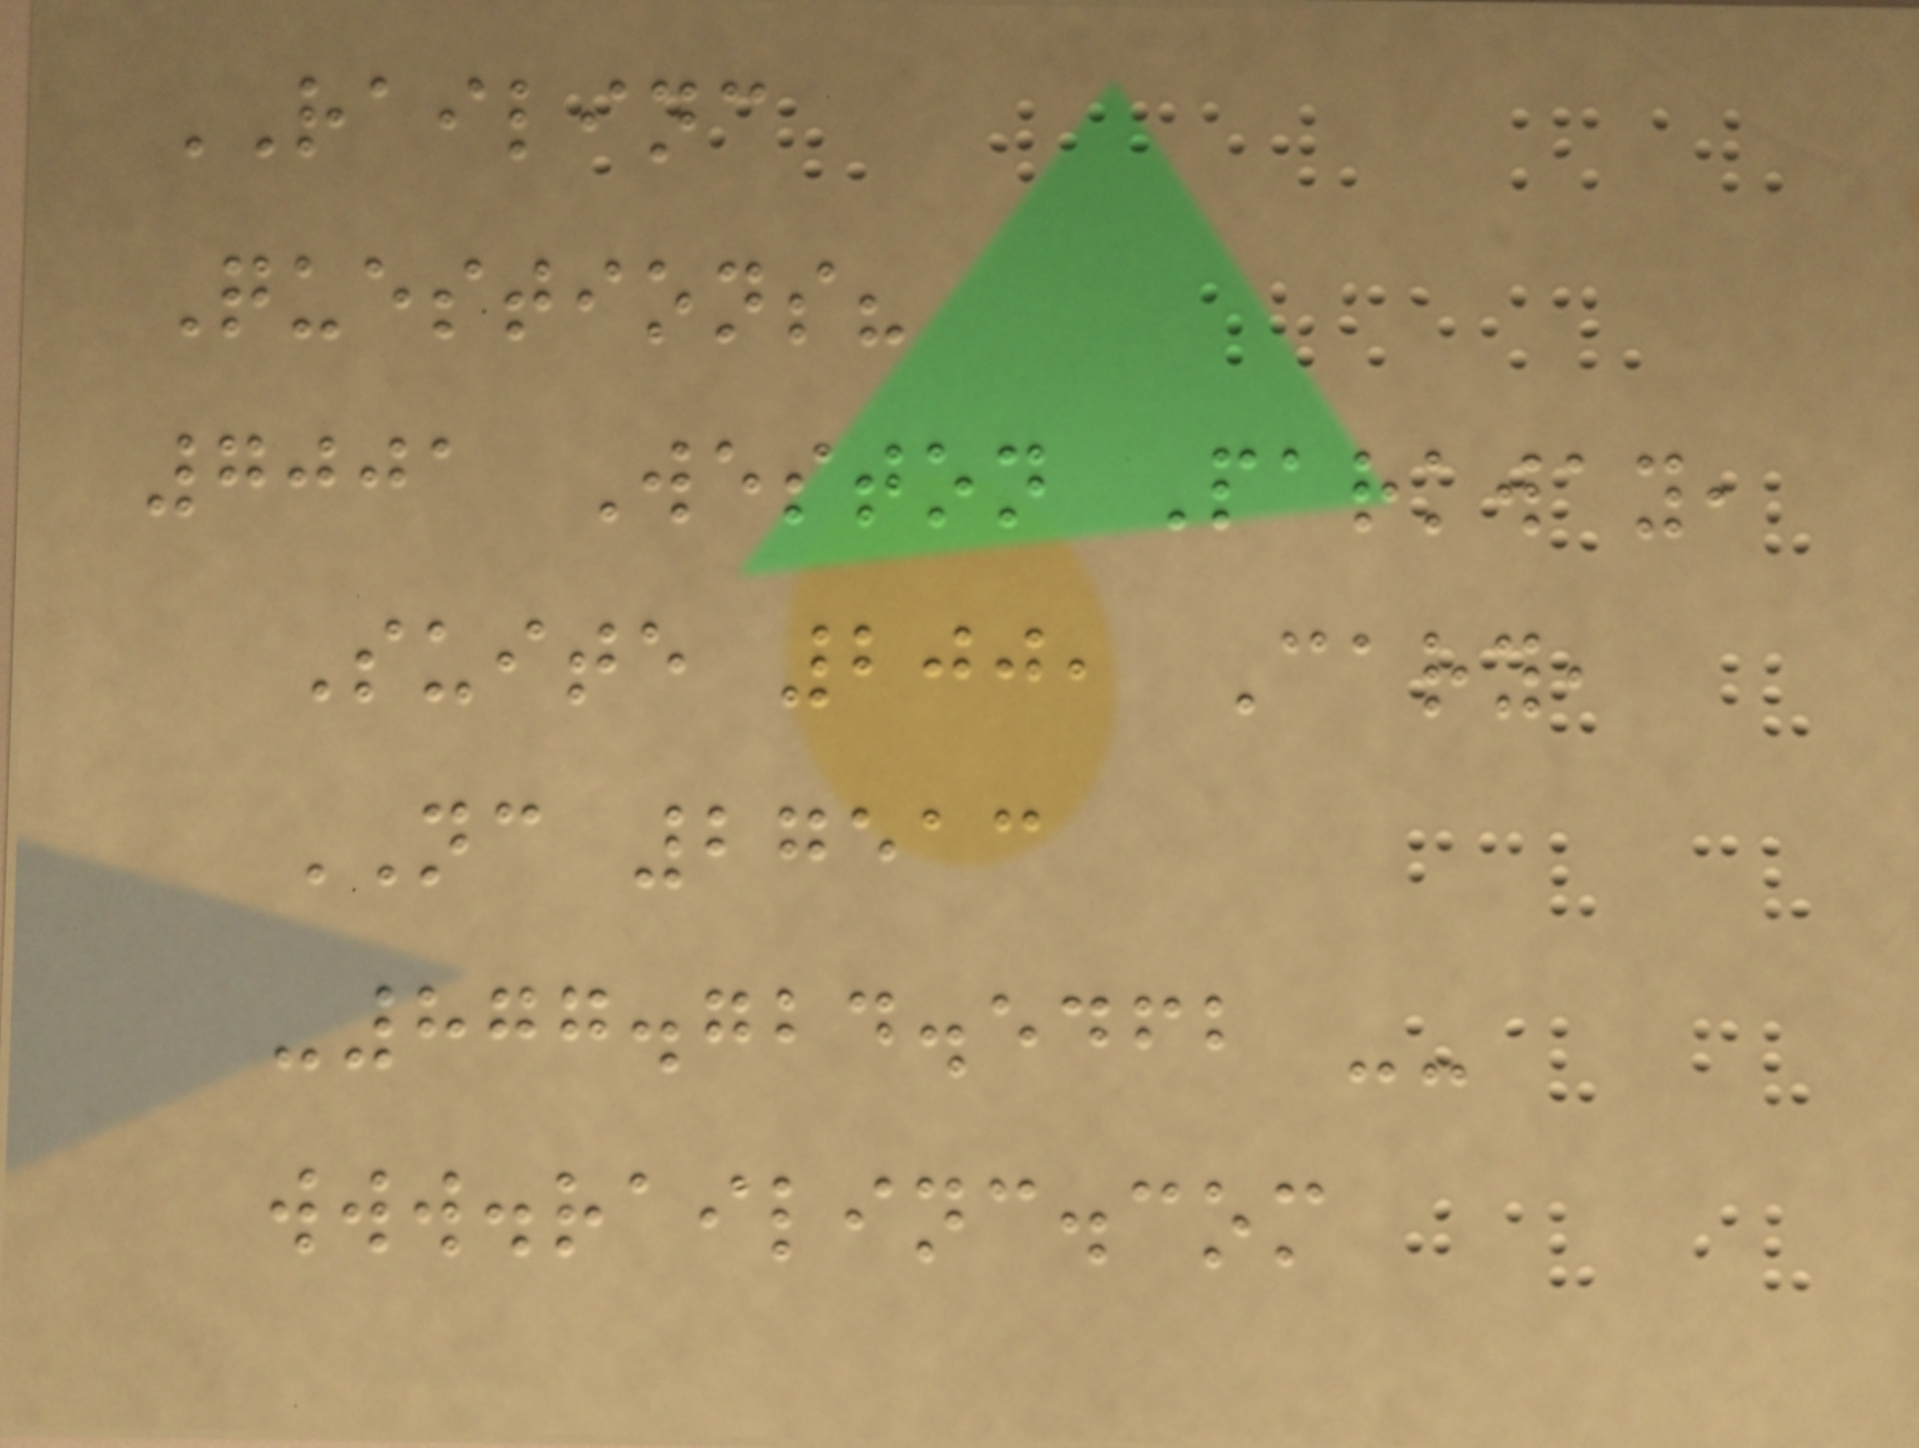RAILINC
Questions?
7001 Weston Parkway,
Suite 200, Cary,
NC 27513
-877.724.5462 --
www.railinc.com
